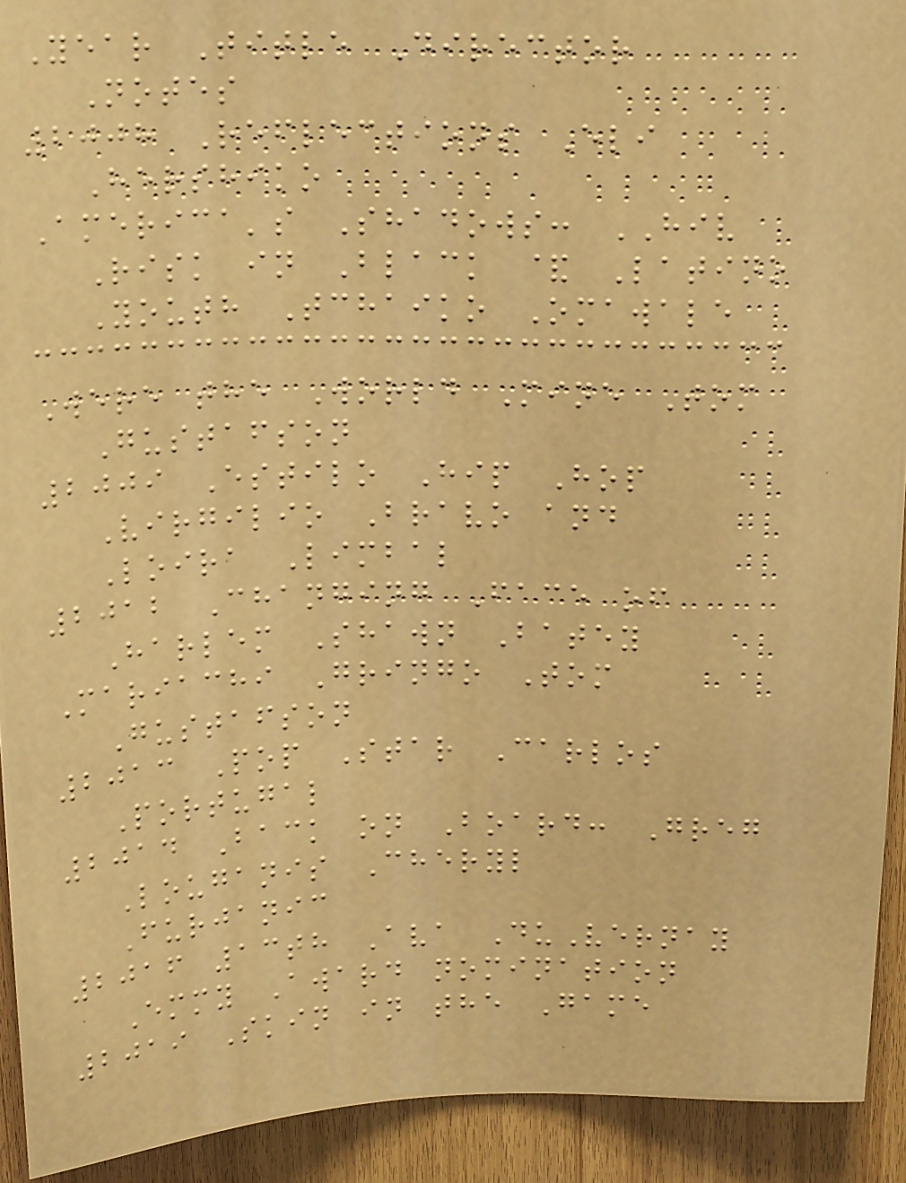Year Title Director
Notes
2008 Reflections Eli
Hershiko
America's Shadows: HIV
Risk in Black & Latino
Youth Tchaiko Omawale
Were the World Mine Tom
Gustafson
2009 Estilo Hip Hop
Virgilio Bravo and
Loira Limbal
2012 Changing Face of
Harlem Shawn Batey
Mariachi Gringo Tom
Gustafson
2013 Pop Star Carlos
Portugal
2014 Back on Board: Greg
Louganis Cheryl
Furjanic
2016 13th Ava DuVernay
Emmy Award nomination
2019 Skin in the Game
